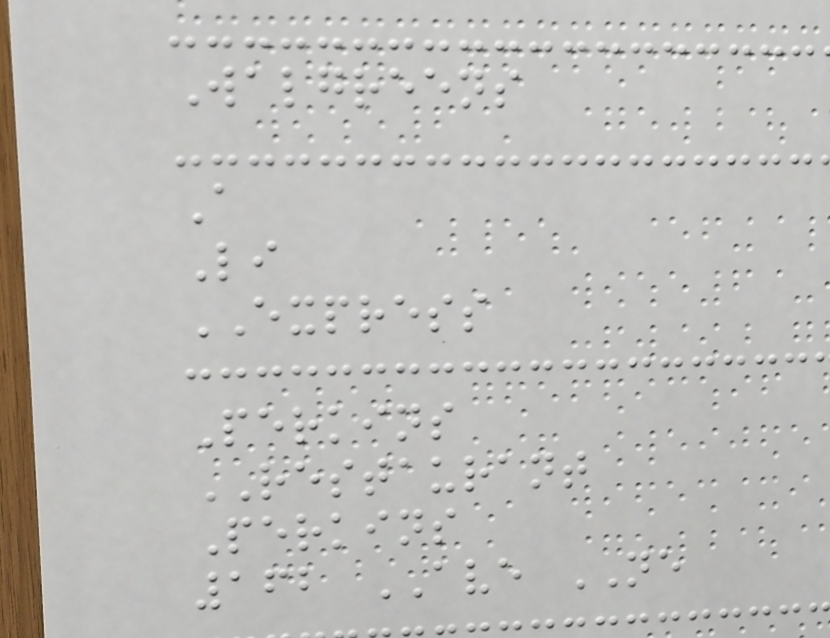Walgreens
A
Li
EXPRESS
Perkins
RESTAURANT
Perkins
162 AVE NE
